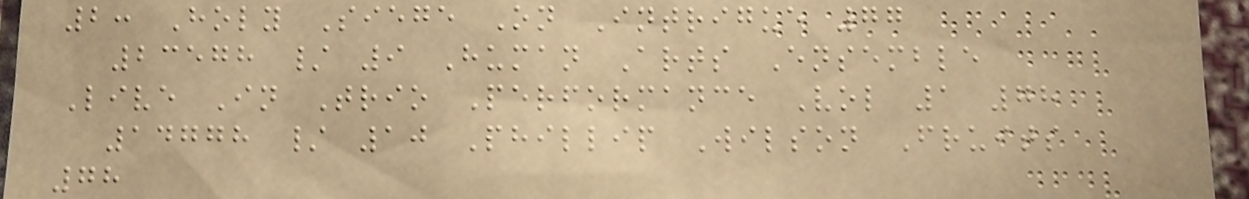2: Holy Siege On Intrigue 77
23578 / 9 Human Arts Ensemble
Live In Trio Performance Vol 1 78
14778 / 10 Phillip Wilson Fruits
78
